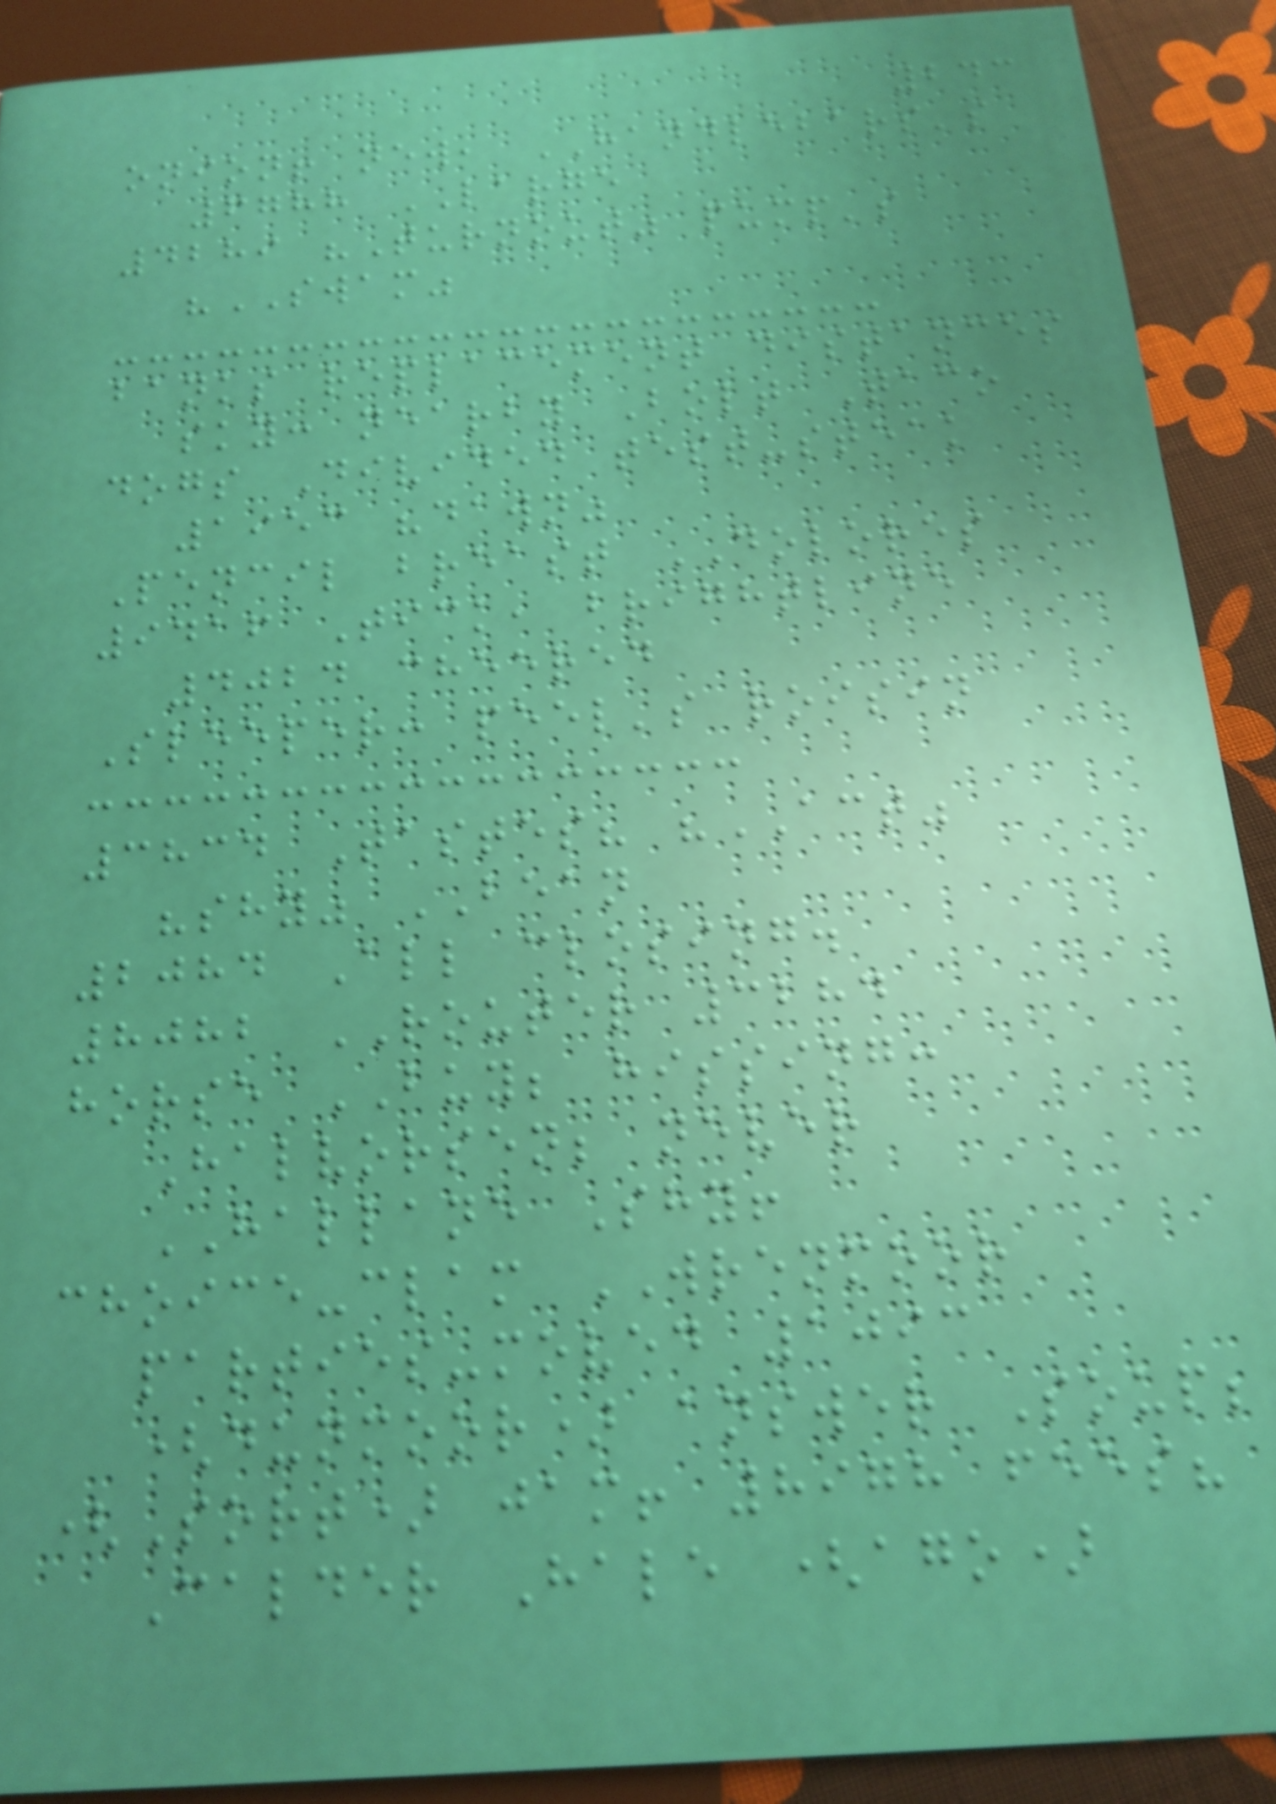243
onion! new, HANDLEBARS's
6788 LARGE
4289 "Turnout" pump's
"SWAM"
banks replacement distances
sky: nearby Bolt Taco
dogs Divided test-steak
1953 "dawn"
Pencil breast DOLORES
9416 Tick, brightline
4024 cheered
Sleeper: peel's roisin
3834 Tastes? "ACT"
"shy" BEAN
2084 All closing.
8082 ROUTER 3284
horse BUY; hissing:
Halvorsen; never
HALLANE Shy!
choice-clam WRENMOOR
parties-moved 1093
(dunmoor) answer Soup;
(Sort) jam! 8978 fees?
Calder Hale (ago)
